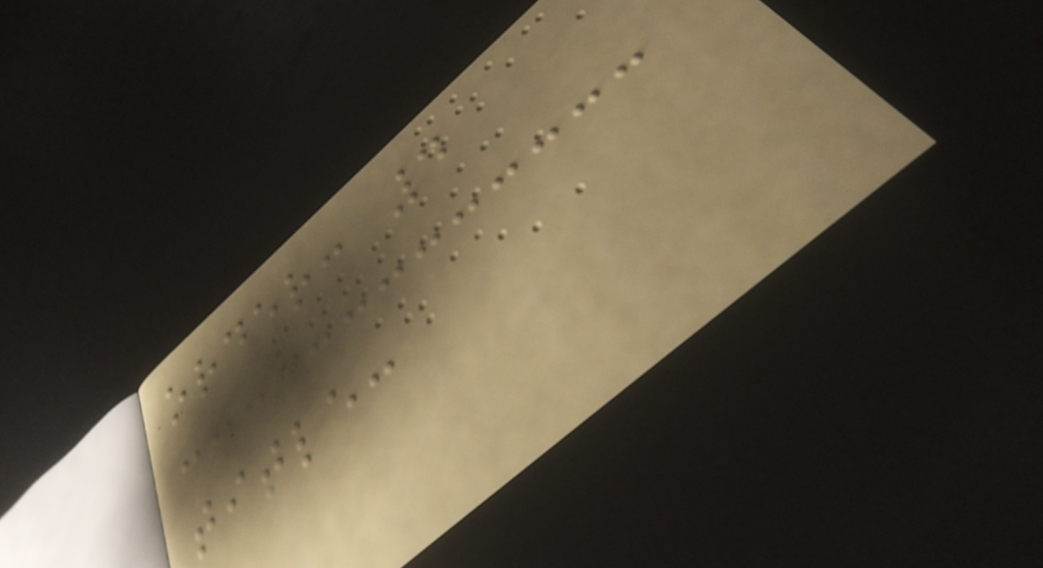order: 4
title:
